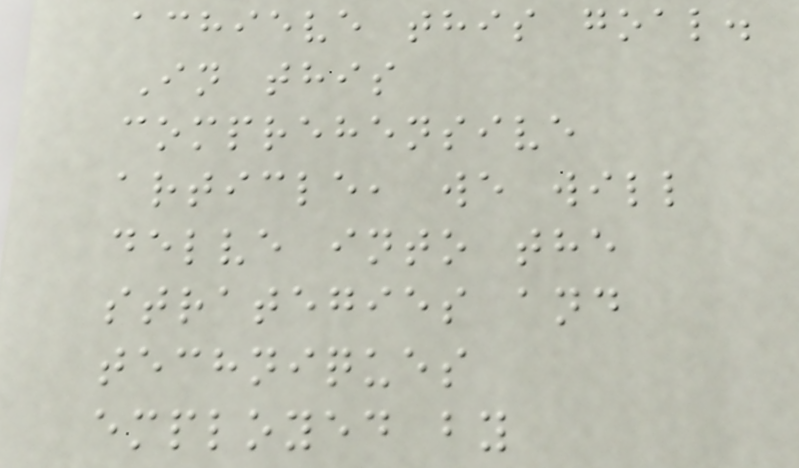achieve this goal.
In this
comprehensive
article, we will
delve into the
strategies and
techniques
employed by
